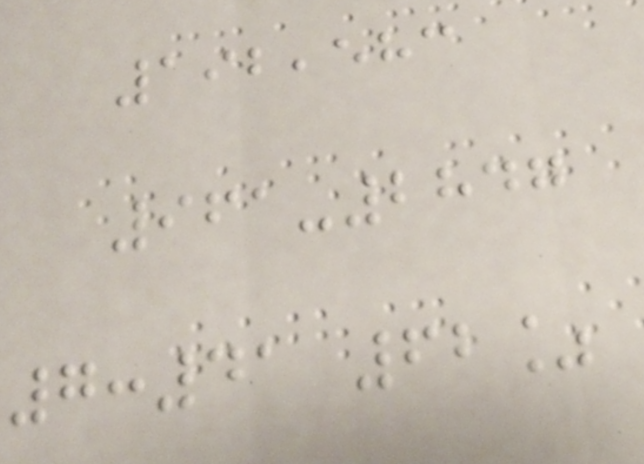192,583
961-2847
7:41 62%
